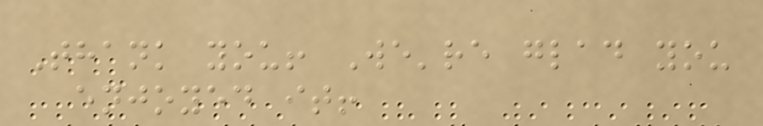Thank you! We're glad you
enjoyed it!
